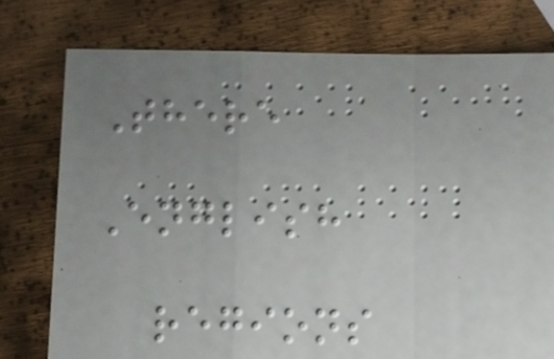There
English
regions
